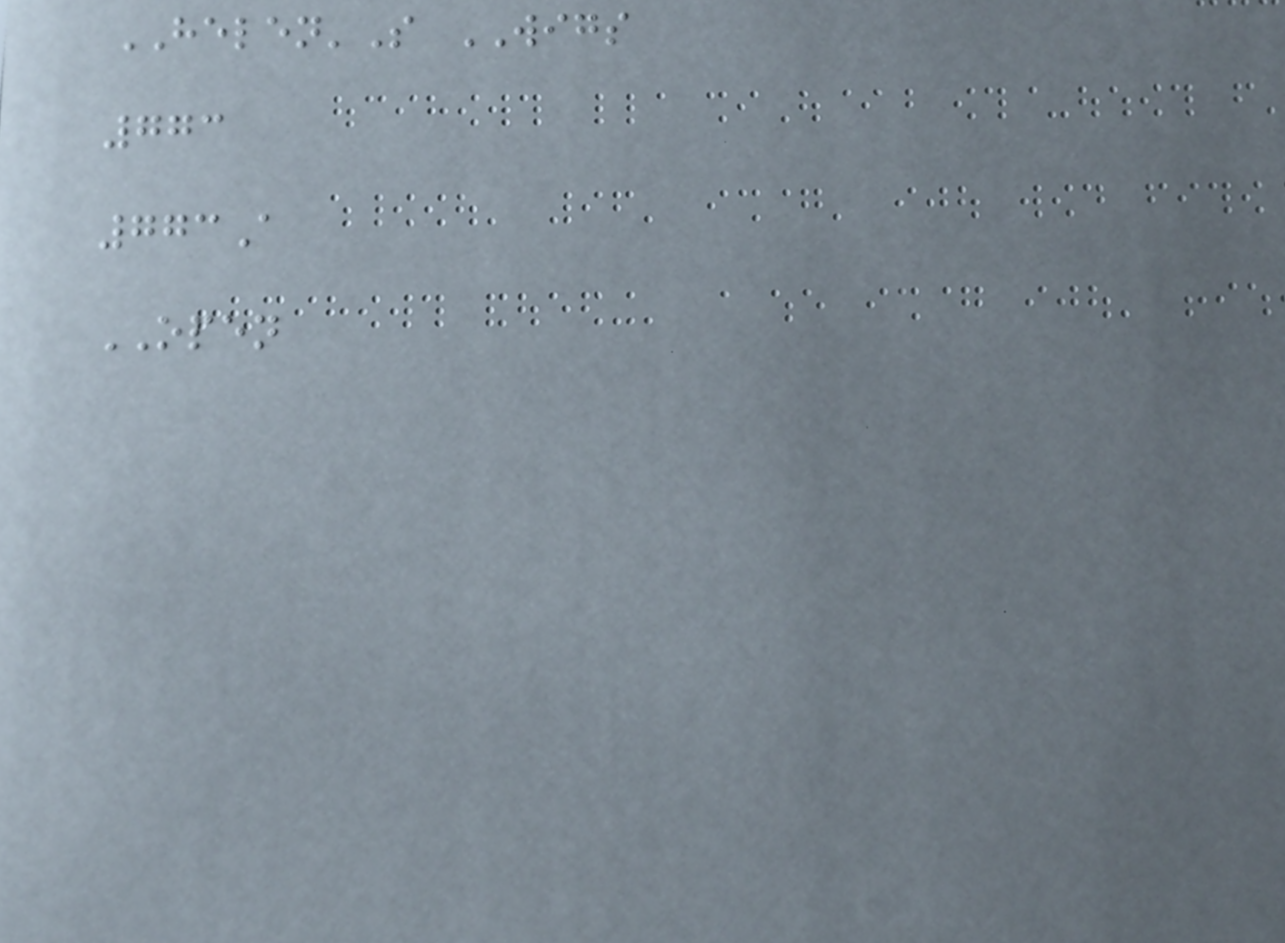HELEN'S WIGS
773
773A
OPEN
